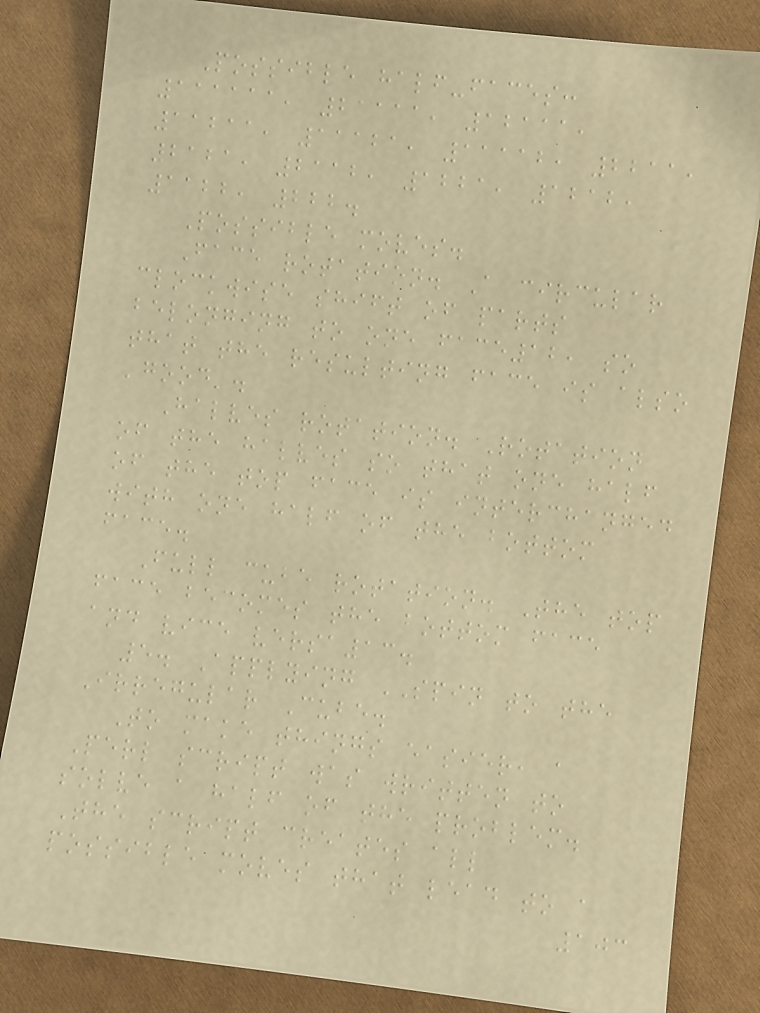Possible half-faces:
111111, 21111, 12111,
11211, 11121, 11112, 2211,
2121, 2112, 1221, 1212,
1122, 222.
Possible moves.
Face rotation. A circular
clockwise shift of parts
belonging to one face12, so
that the resulting face is also
'good'.
Halves rotation. Rotation
of the halves so that one half
of the top face is interchanged
with one half of the bottom
face.
Full cube rotation. The top
face becomes the bottom face
and vice versa13.
5. Applying SPIN to the
Irregular Cube.
To make things easier, a
Perl script was written to
solve a half of the problem.
The script creates all
possible moves that lead to a
103
